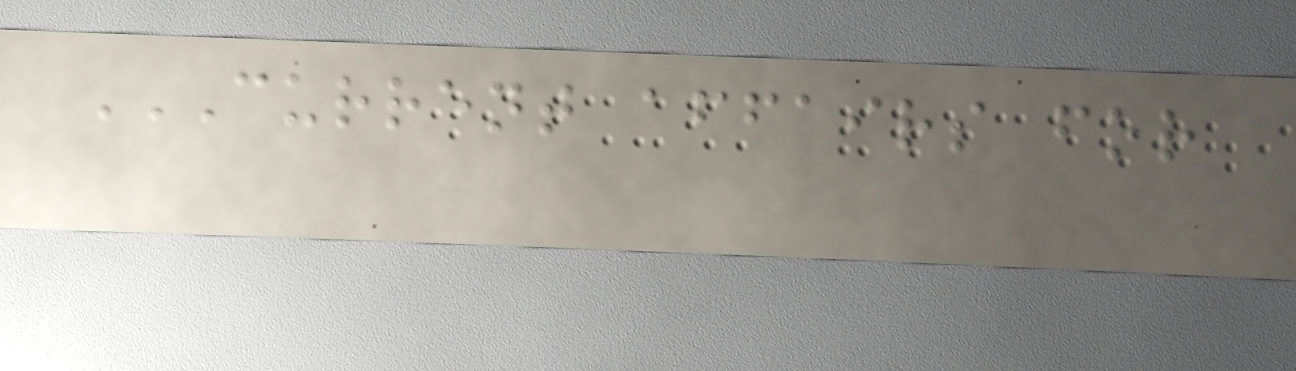CURRENT AFFAIRS FOR
